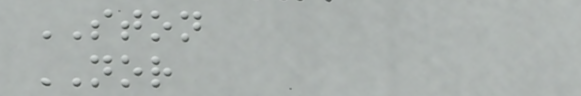STON
NOR
